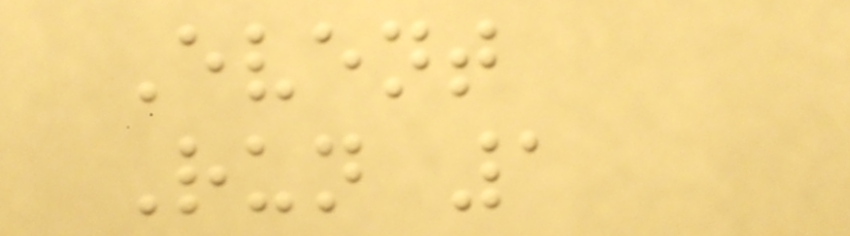Event
Run 1
